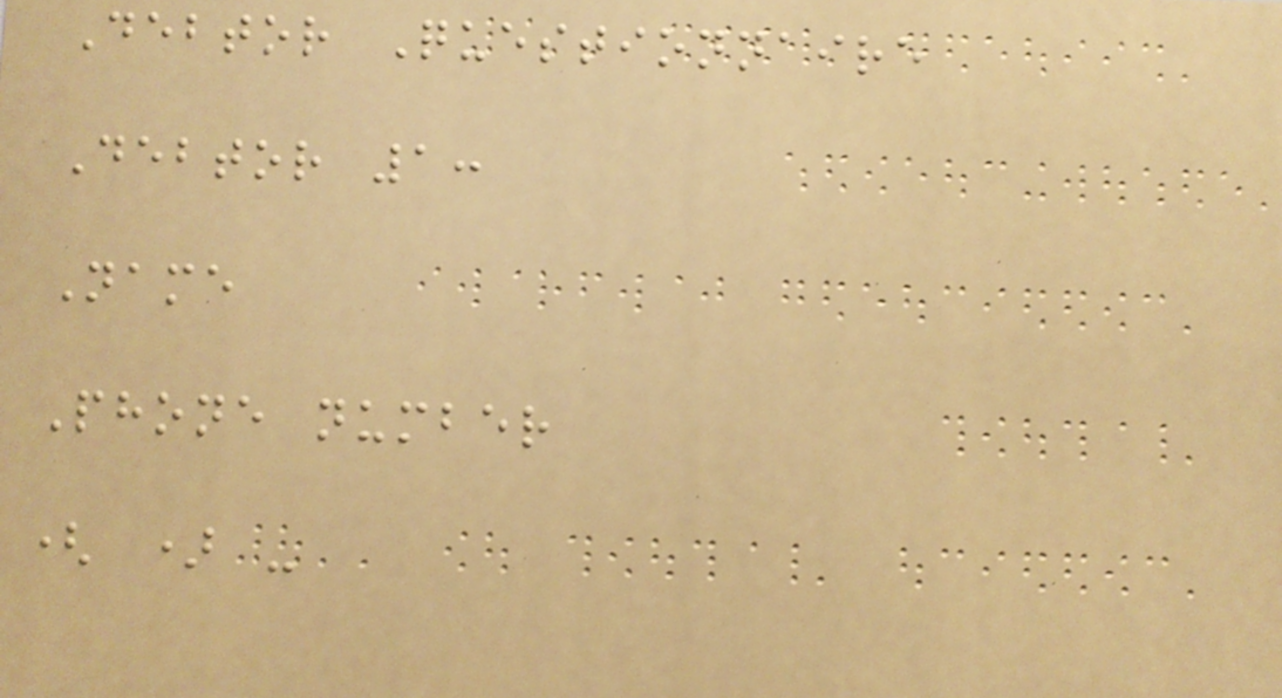Debtor Questionnaire
Debtor 1:
Name
Phone number
( ) -
